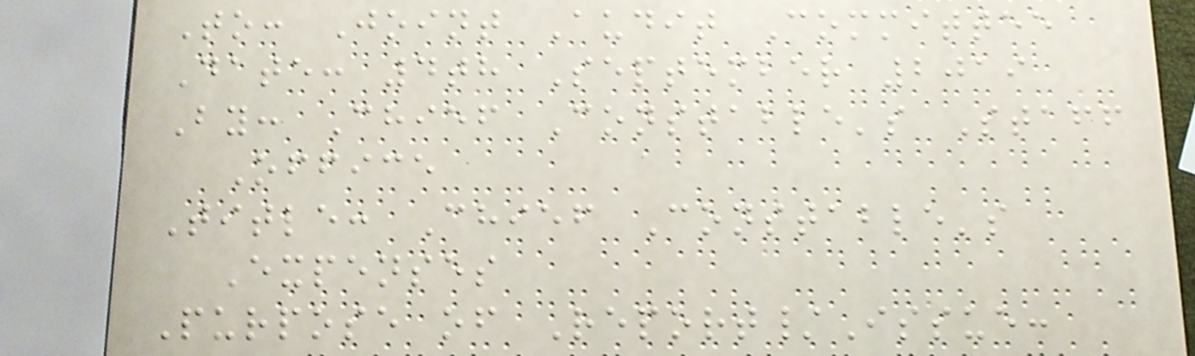To: Joint Audit Committee
Date: 4th September 2019
By: Chief Constable's Staff
Office
Title: Chief Constable's
Expenses
Purpose of Report/Issue:
